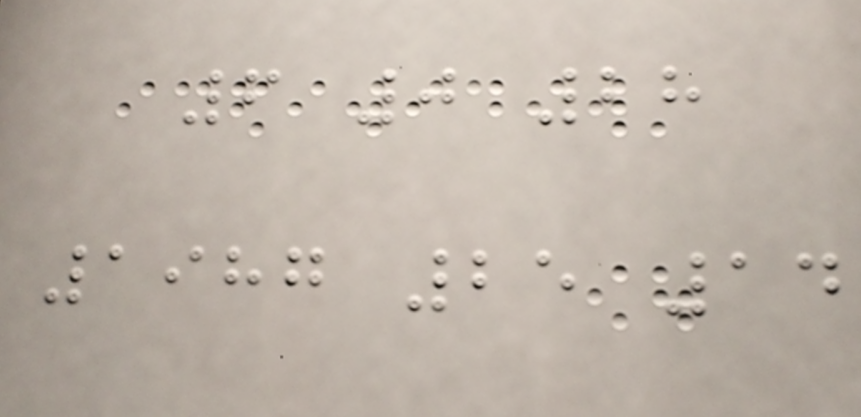6 0 28
1987 25 14
